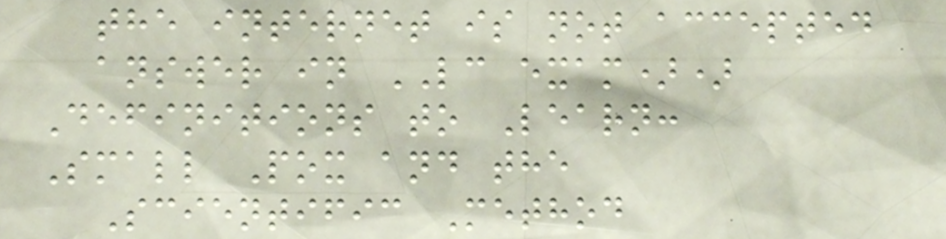the internet is not accepted
answer in LC exam))
Definitions to Learn:
Small Pox and the
Scientific Method
